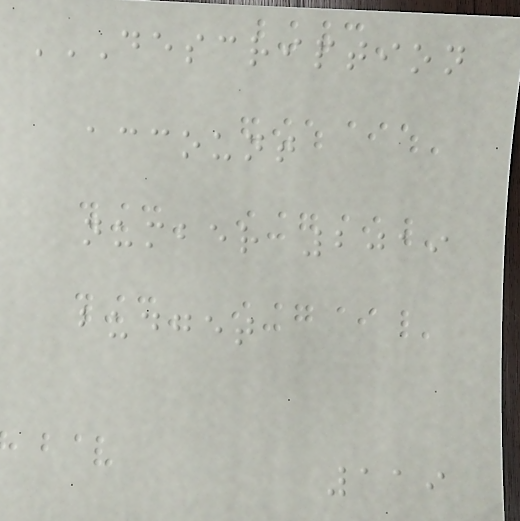DESCRIPTION
ACCOUNT
NUMBER 2019
BUDGET
119
